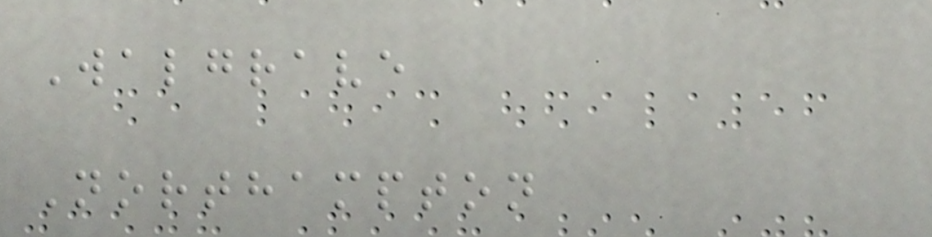Walgrave
Northampton
